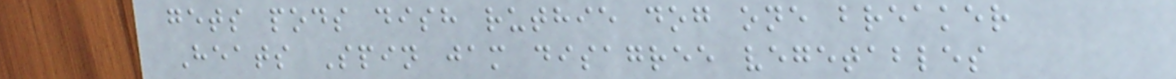gets pods dish ruthie dog one breaker
Heats Spin jam disagree vegetables
